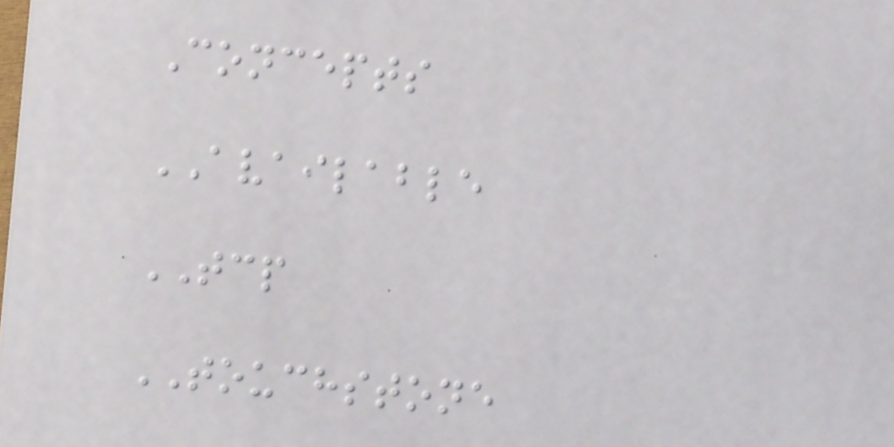Concepts
AVAILABLE
TCP
TOUCHSTONE
